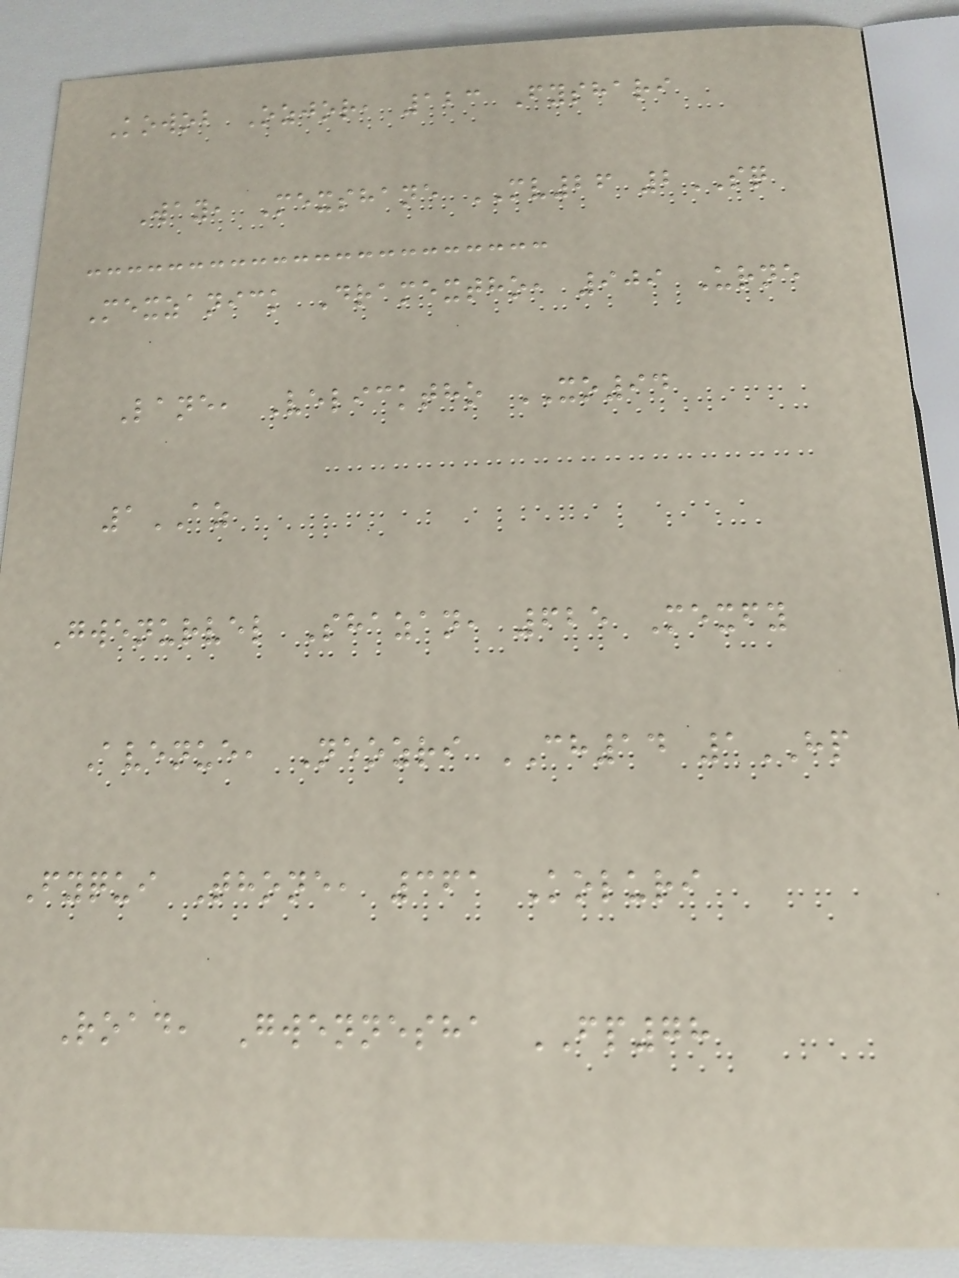Kowob Ozjor, 123 Fyshari
Way, Mexshane MV26 2SQ
Mexzanick Dramextho, 909 Urne
Lane, Velicktho XO94
1AZ
Gwenurvel Shazan, 625 Mexfy
Avenue, Neozri CH14 1HP
Fyqui Thone, 361 Koluri
Road, Gwennesha FP78
